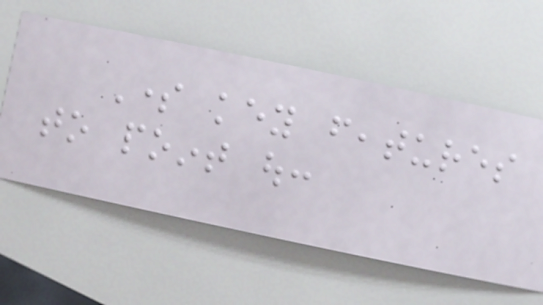Some key features
to point out:
